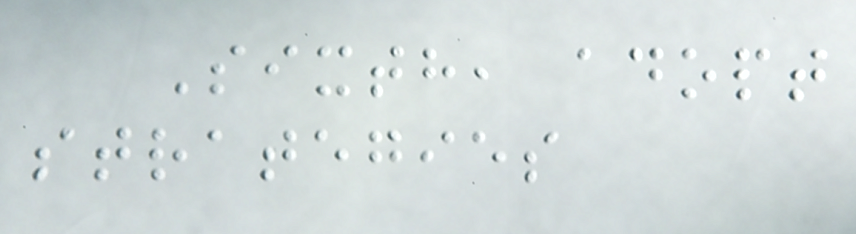Sixth, adopt
strategies
